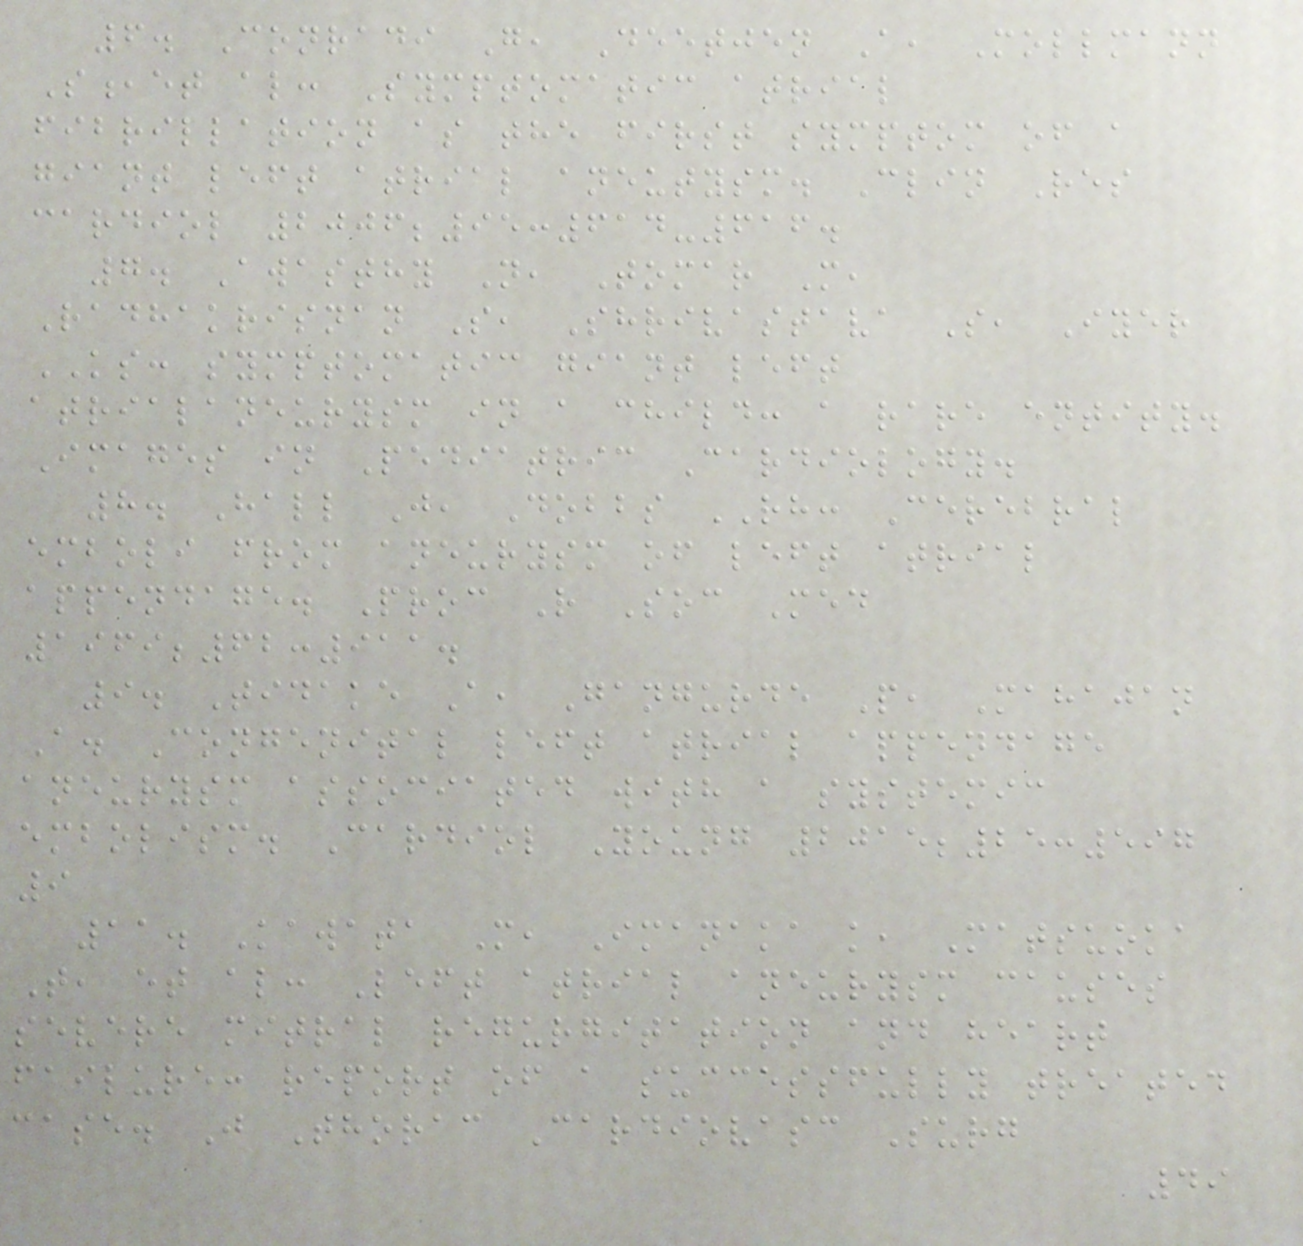6. Conradi G, Deetjen A, Mollmann
S,et al: Symptomatic atrial
fibrillation as the first symptom of a
giant left atrial aneutysm. Clin Res
cardiol 2006;95:614-616.
7. Awasthy N, Tomar M,
Radhakrisnan S, Shrivastava S, Iyer
KS: symptomatic giant left
atrialaneurysm in a child: a rare entity.
Images in Pediatric Cardiology.
8. Hall J, Dobbs RH: Cerebral
emboli from aneurysm of left atrial
appendage. Proc R Soc Med
1969;62:911.
9. Tidake A, Gangurde P, Mahajan
A. Congenital left atrial appendage
aneurysm associated with a systemic
embolism. Cardiol Young 2015;25:597
9
11. Kawata M, Imanaka k, Matsuoka
T, et al: Left atrial aneurysm causes
severe mitral regurgitation and heart
failure: report of a successfully treated
case. J Thorac Cardiovasc Surg
49
